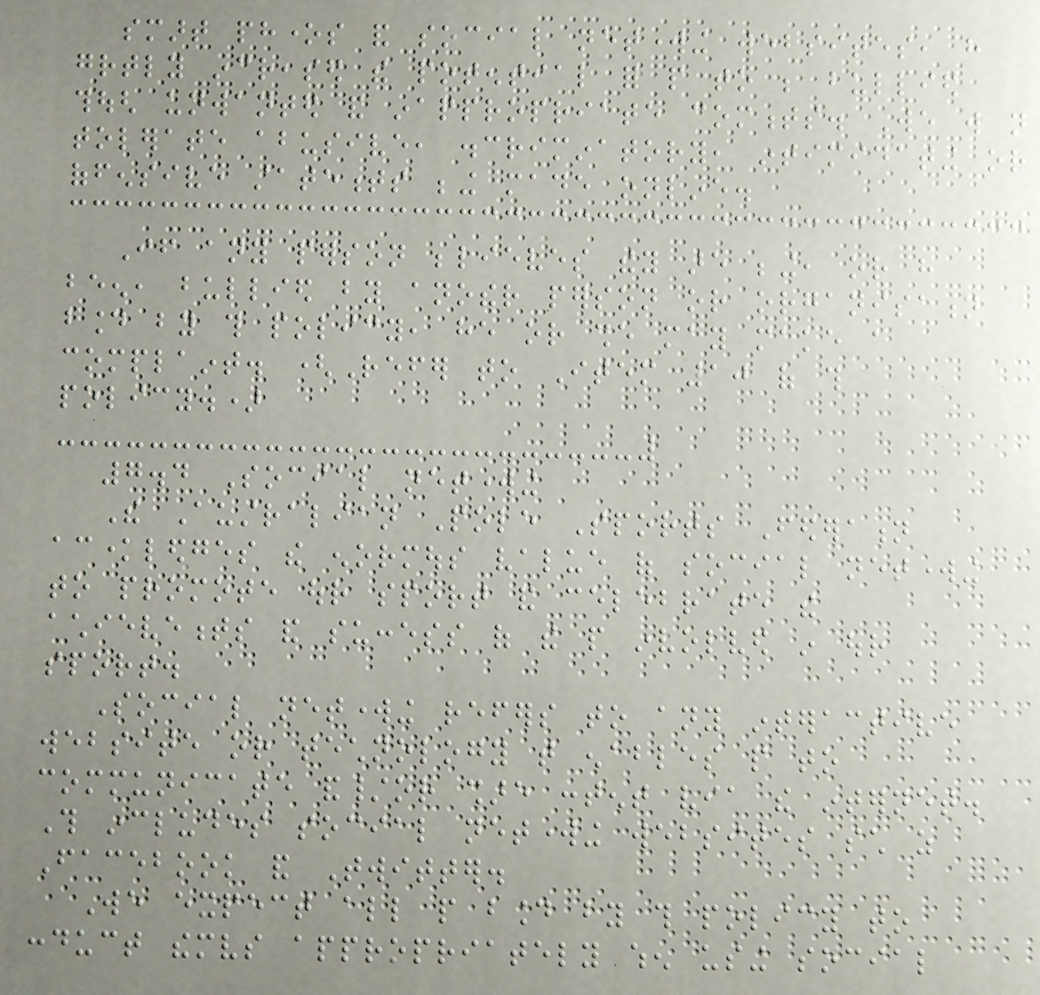smart phones and social networking websites, have
greatly increased the potential for people to be bullied
though unwanted and inappropriate comments. We will not
tolerate abusive, discriminatory, intimidating or
offensive statements being made online.
If any person believes they are being, or have
been, bullied by another person or organisation
bound by this policy, he or she may make a
complaint. (Refer to Item 10 of this
policy.)
7.4 Social networking
The Australian Pole Sports Federation
acknowledges the enormous value of social networking
to promote our sport and celebrate the
achievements and success of the people involved in our
sport.
Social networking refers to any interactive
website or technology that enables people to
communicate and/or share content via the internet.
This includes social networking websites such as
Facebook and Twitter.
We expect all people bound by this policy to
conduct themselves appropriately when using social
